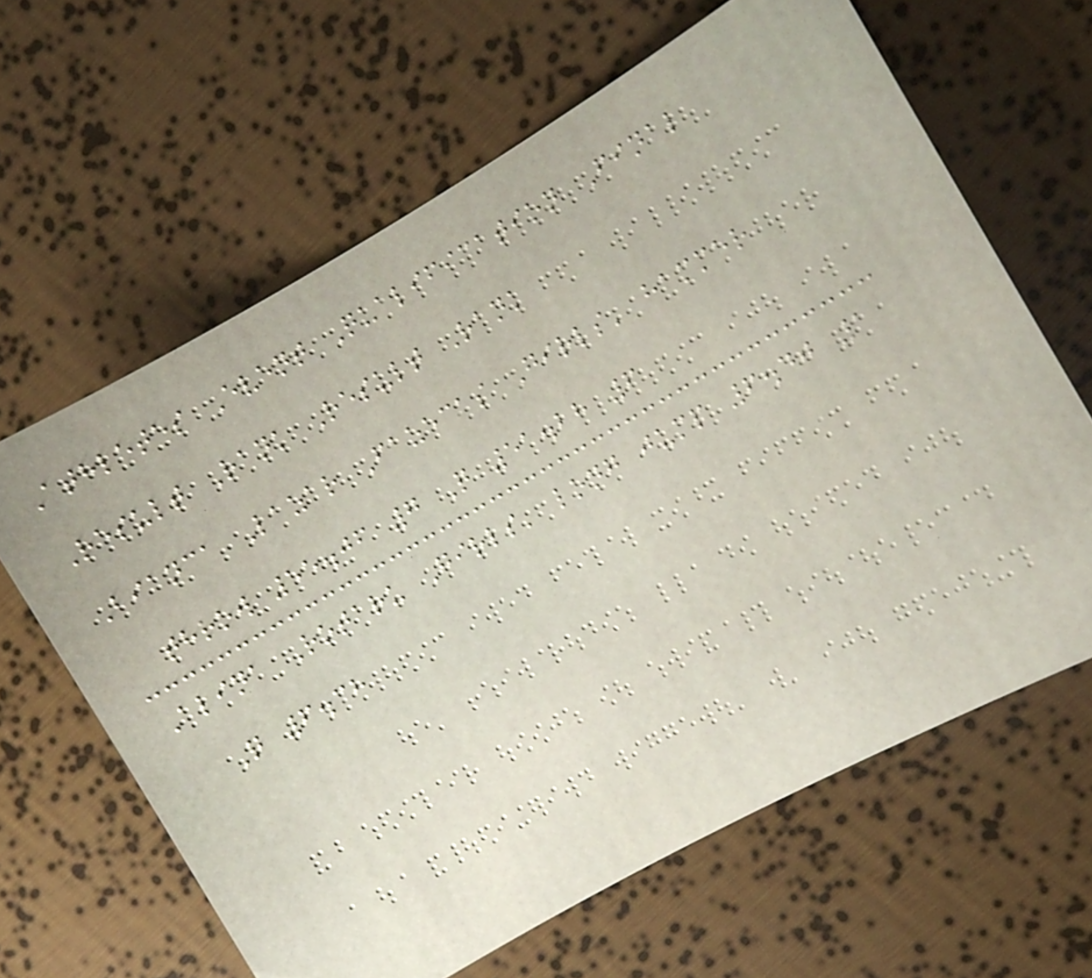Athletes Event Qualification Final
Result Rank Result Rank
Bianca Lazar Fazecas Girls' hammer
throw 55.06 7 Q 51.28 6
Alina Rotaru Girls' long jump 6.40 1
Q 6.38
